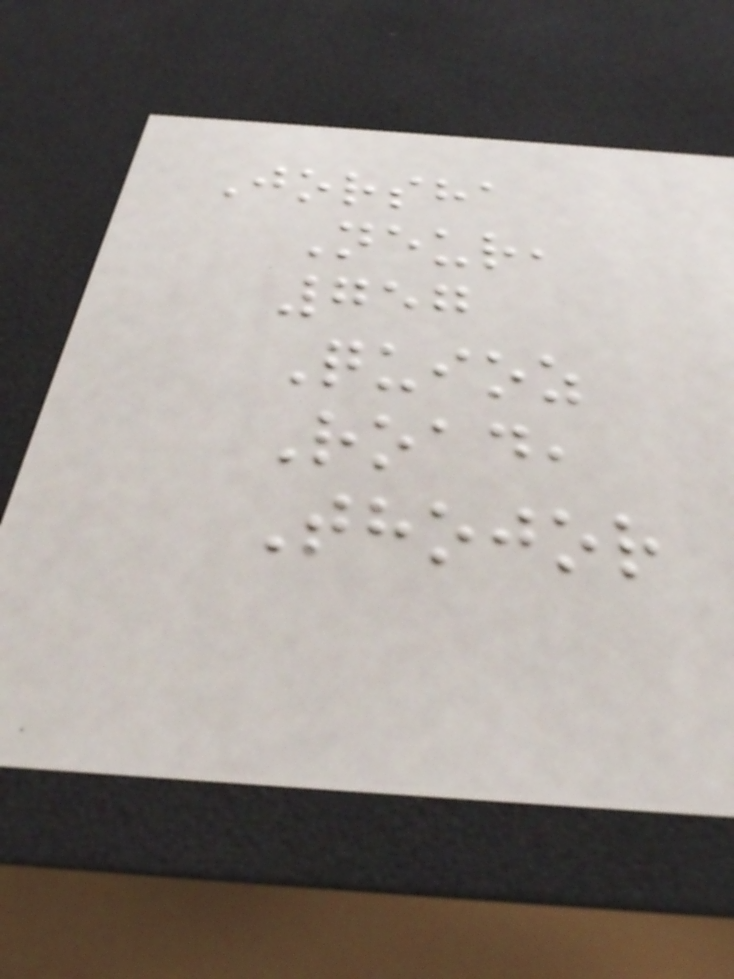Jorsha
Neur,
757
Quioz
Road,
Thojor
